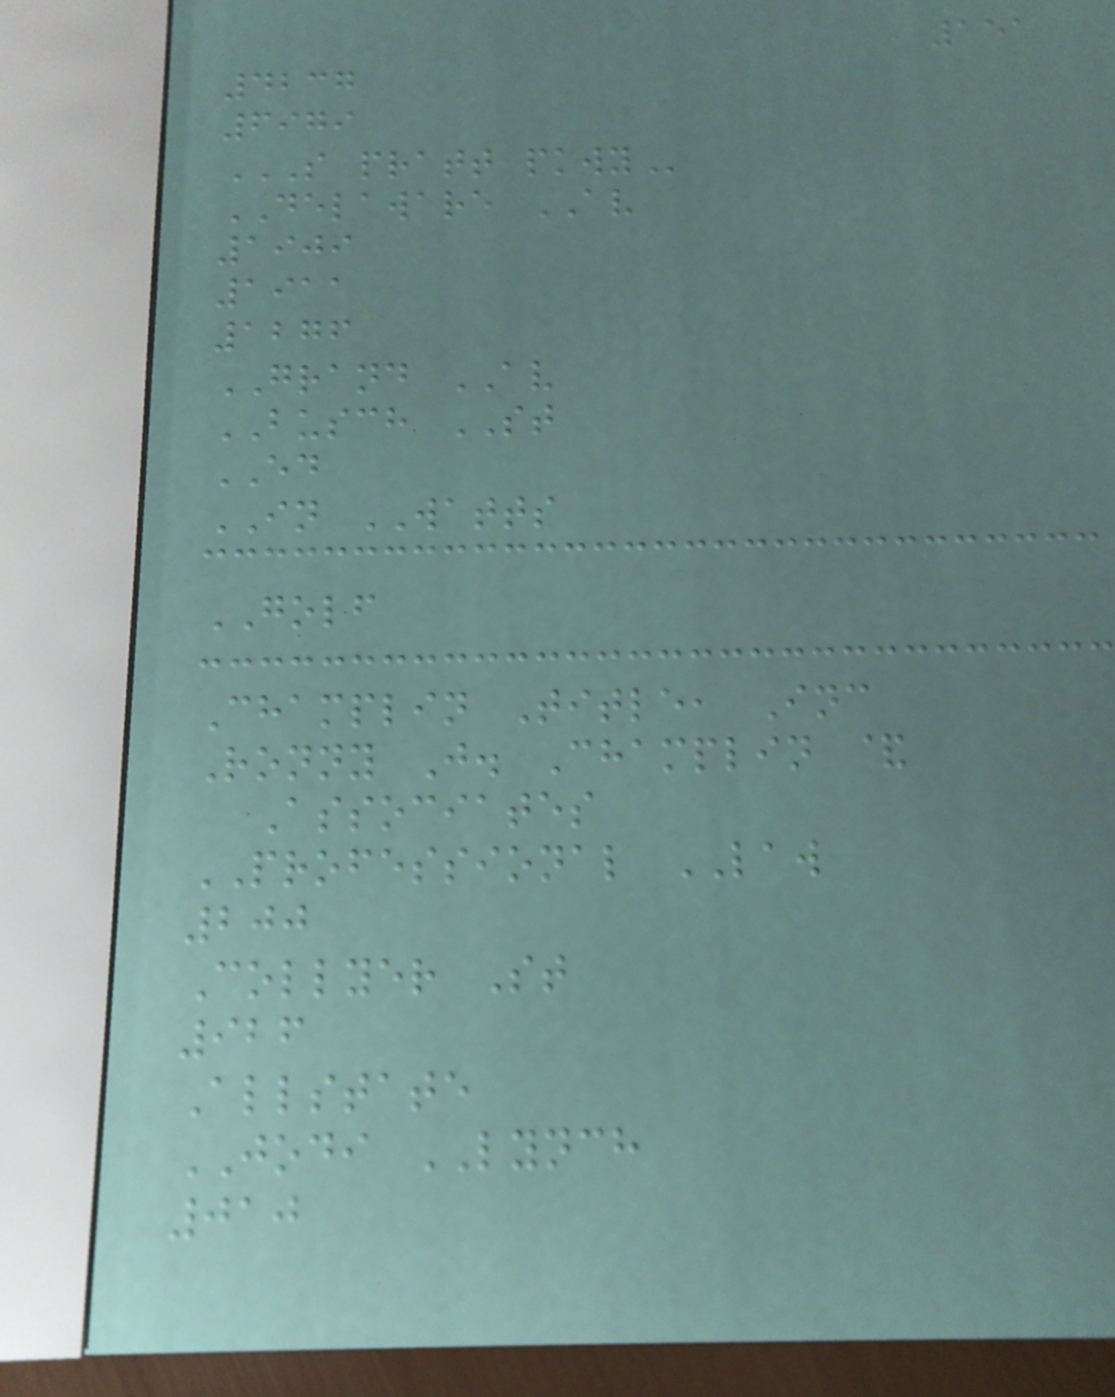151
4237
6979
S PRATT PKWY
DELAWARE AV
1909
1911
1276
GRAND AV
BUSCH ST
ED
IN WATTS
GOLF
Champlin Title, Inc
Ronny J. Champlin &
Associates
PROFESSIONAL LAW
200
Collyer St
926
Allstate
JODI LYNCH
010
